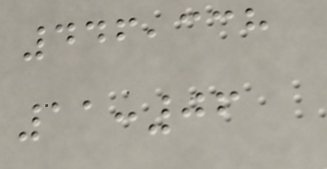446,338
11:06
